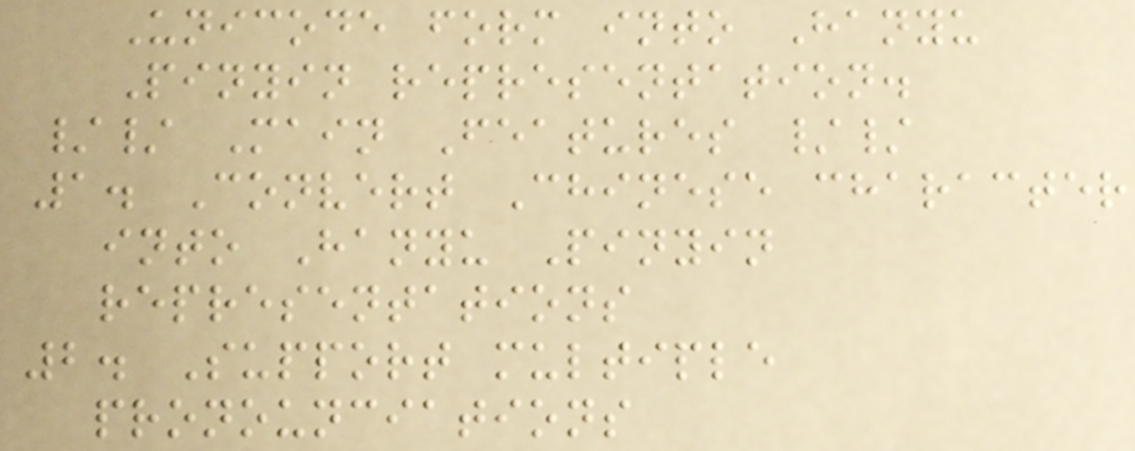Unicode form into Hanyu
Pinyin representation.
// Main Features //
1. Convert Chinese character
into Hanyu Pinyin
representations
2. Support multiple
pronounciations
